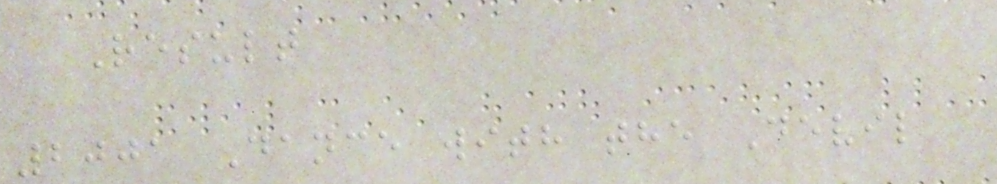Result
2001 Dance with the Devil
